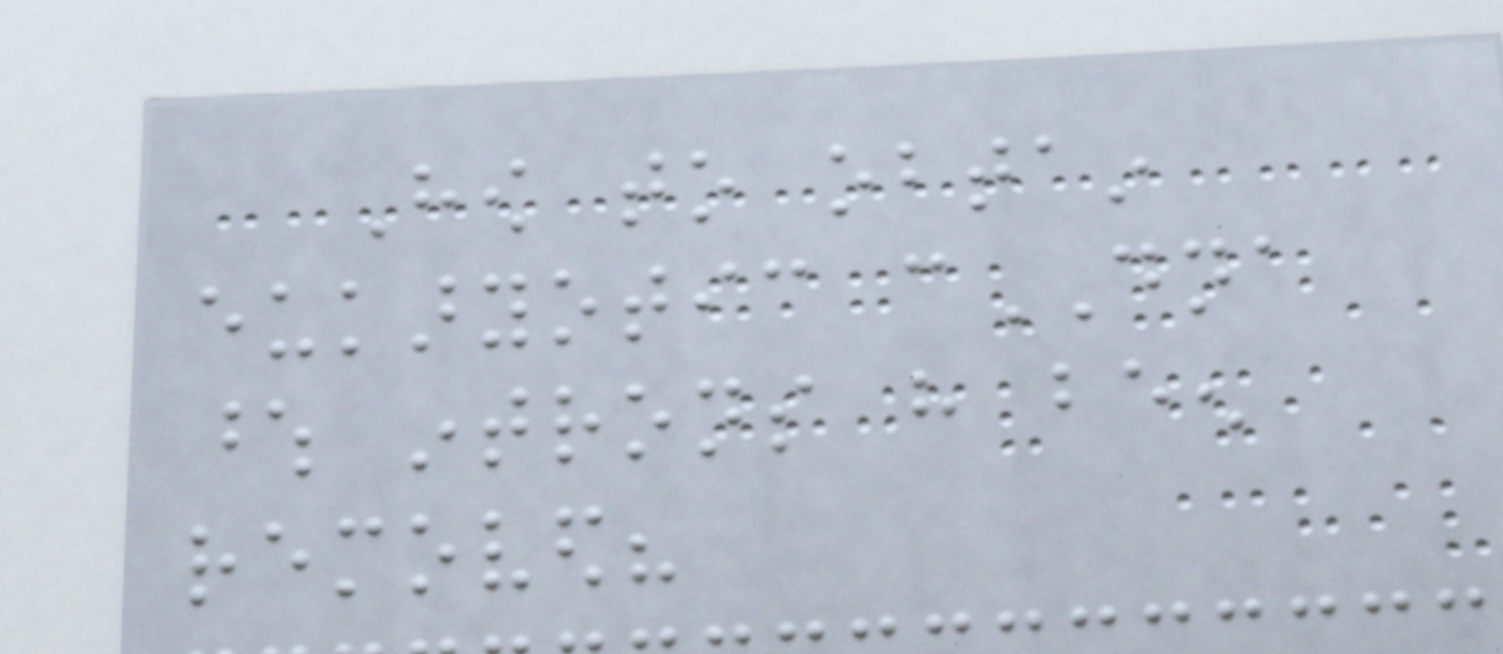How to obtain
eukaryotic cDNA
whose introns have been
removed?
